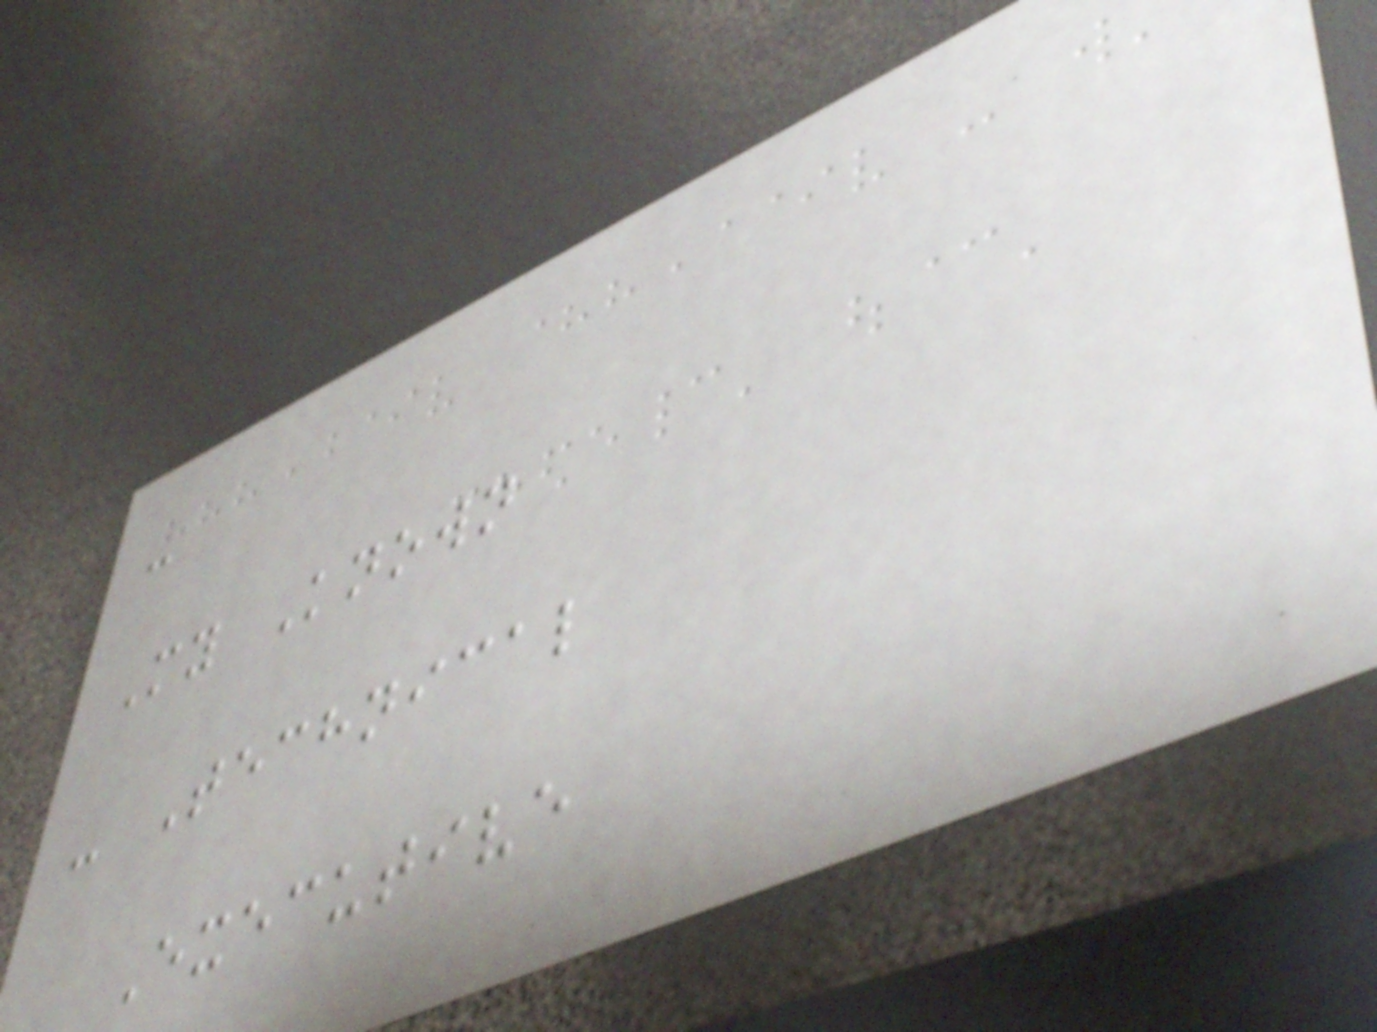-
My Known
- Technical
Executive
